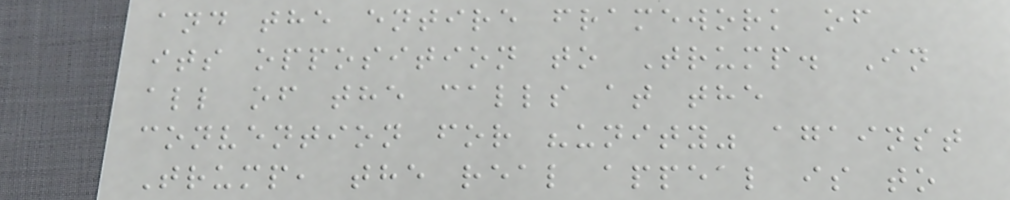and the entire framework of
its opposition to Trump. In
all of the calls at the
convention for "unity" against
Trump, the real appeal is to
